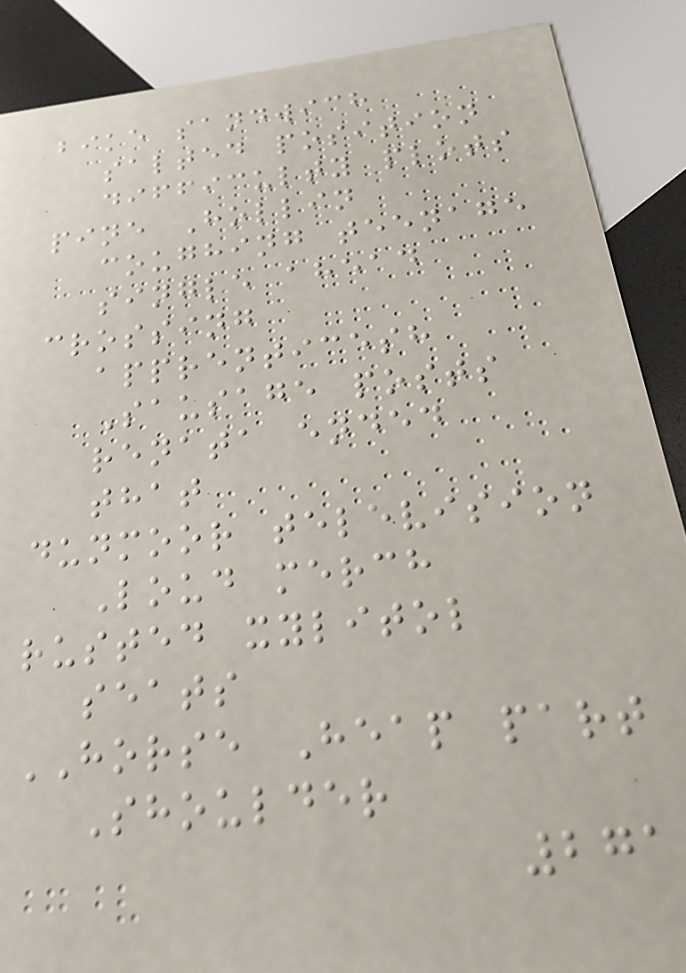bike sandwich
salted position
difficulty plots
pine Hollin
coughing teenage
single ahead
crossing
apprenticesh
Sausage posts
renata ended
that
dunmoor television
Loud merch
rusted xylitol
seats
HORSE Heap part
Shoulder
271
